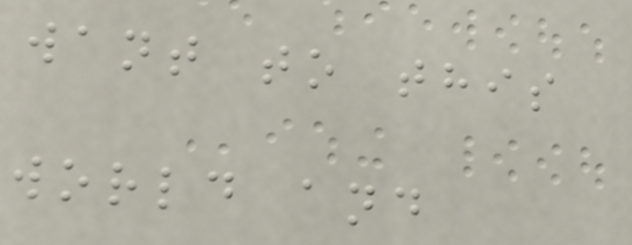want to this
world and
